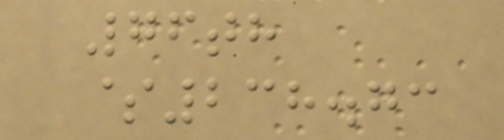76th
$238.73
